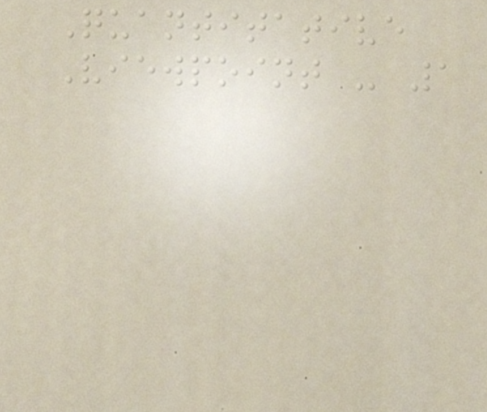Quantitative
Viewpoint - 1
